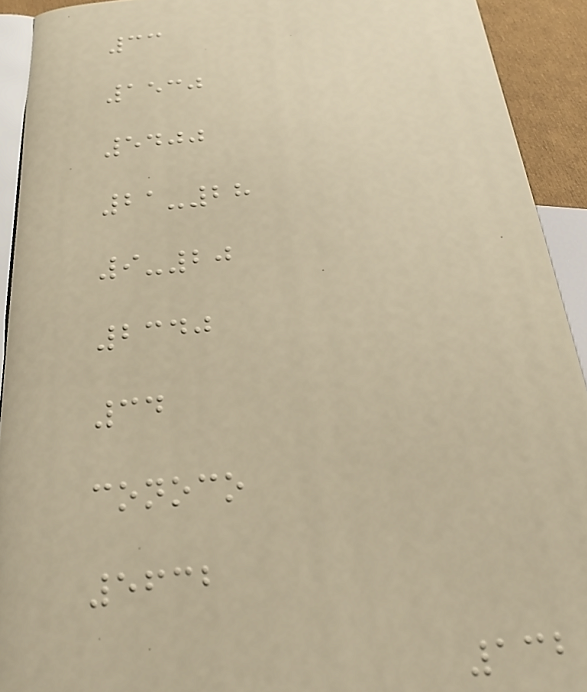33
1530
5400
21-28
9-20
2340
34
conoco
5632
132
